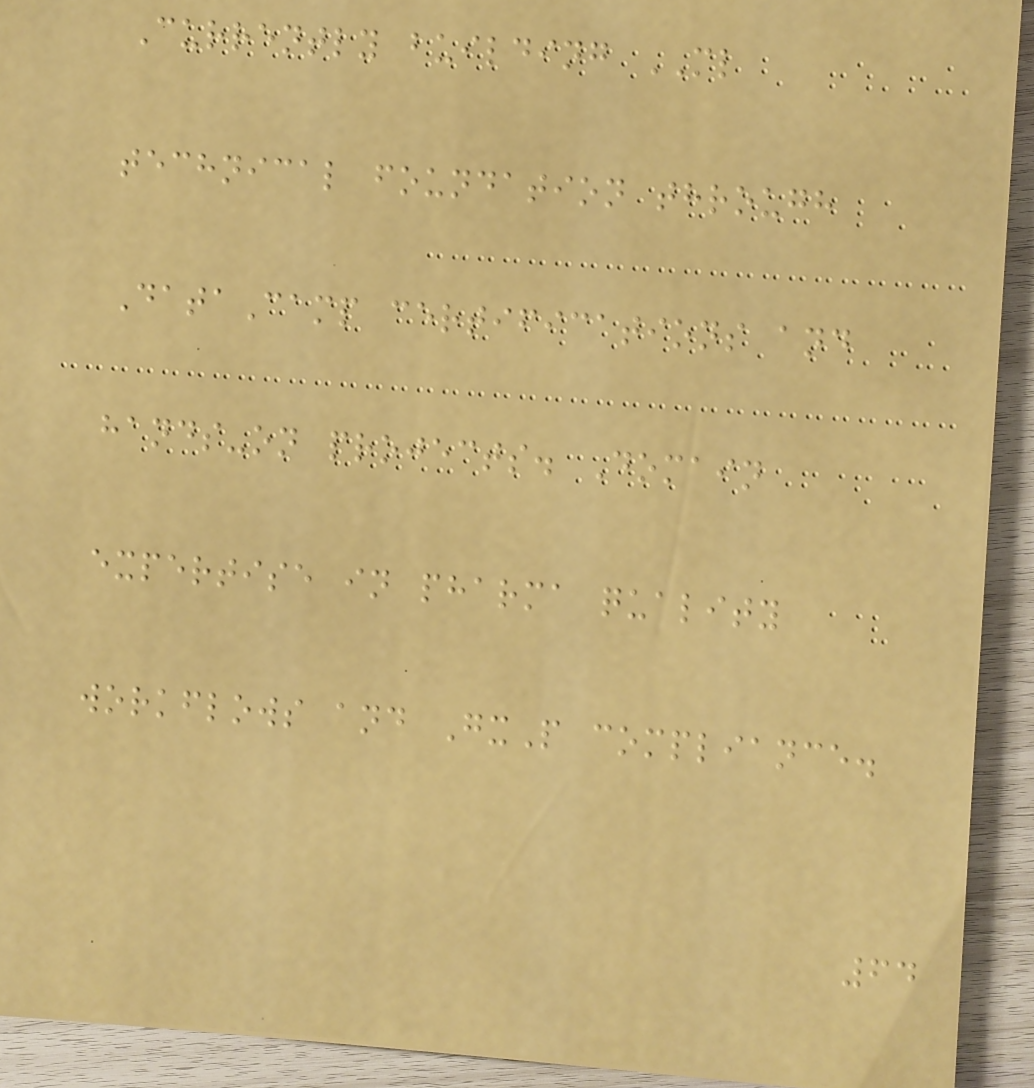Currently building ML
technical foundation through
DataCamp certifications and
hands-on projects. Domain
expertise in pharma quality
workflows and GxP compliance.
64
